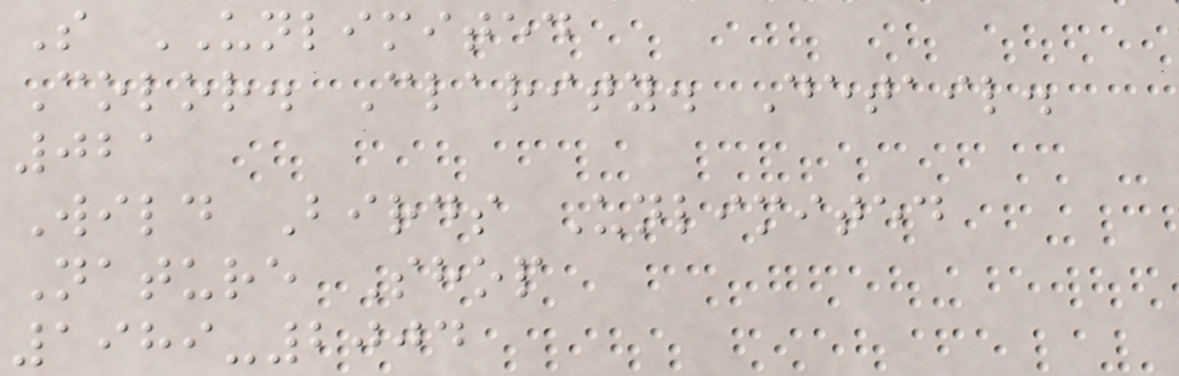S UNLIMITED
Color. Clarity. Detail.
021
Wild Birds Unlimited
Nature Shop
1989-2004
